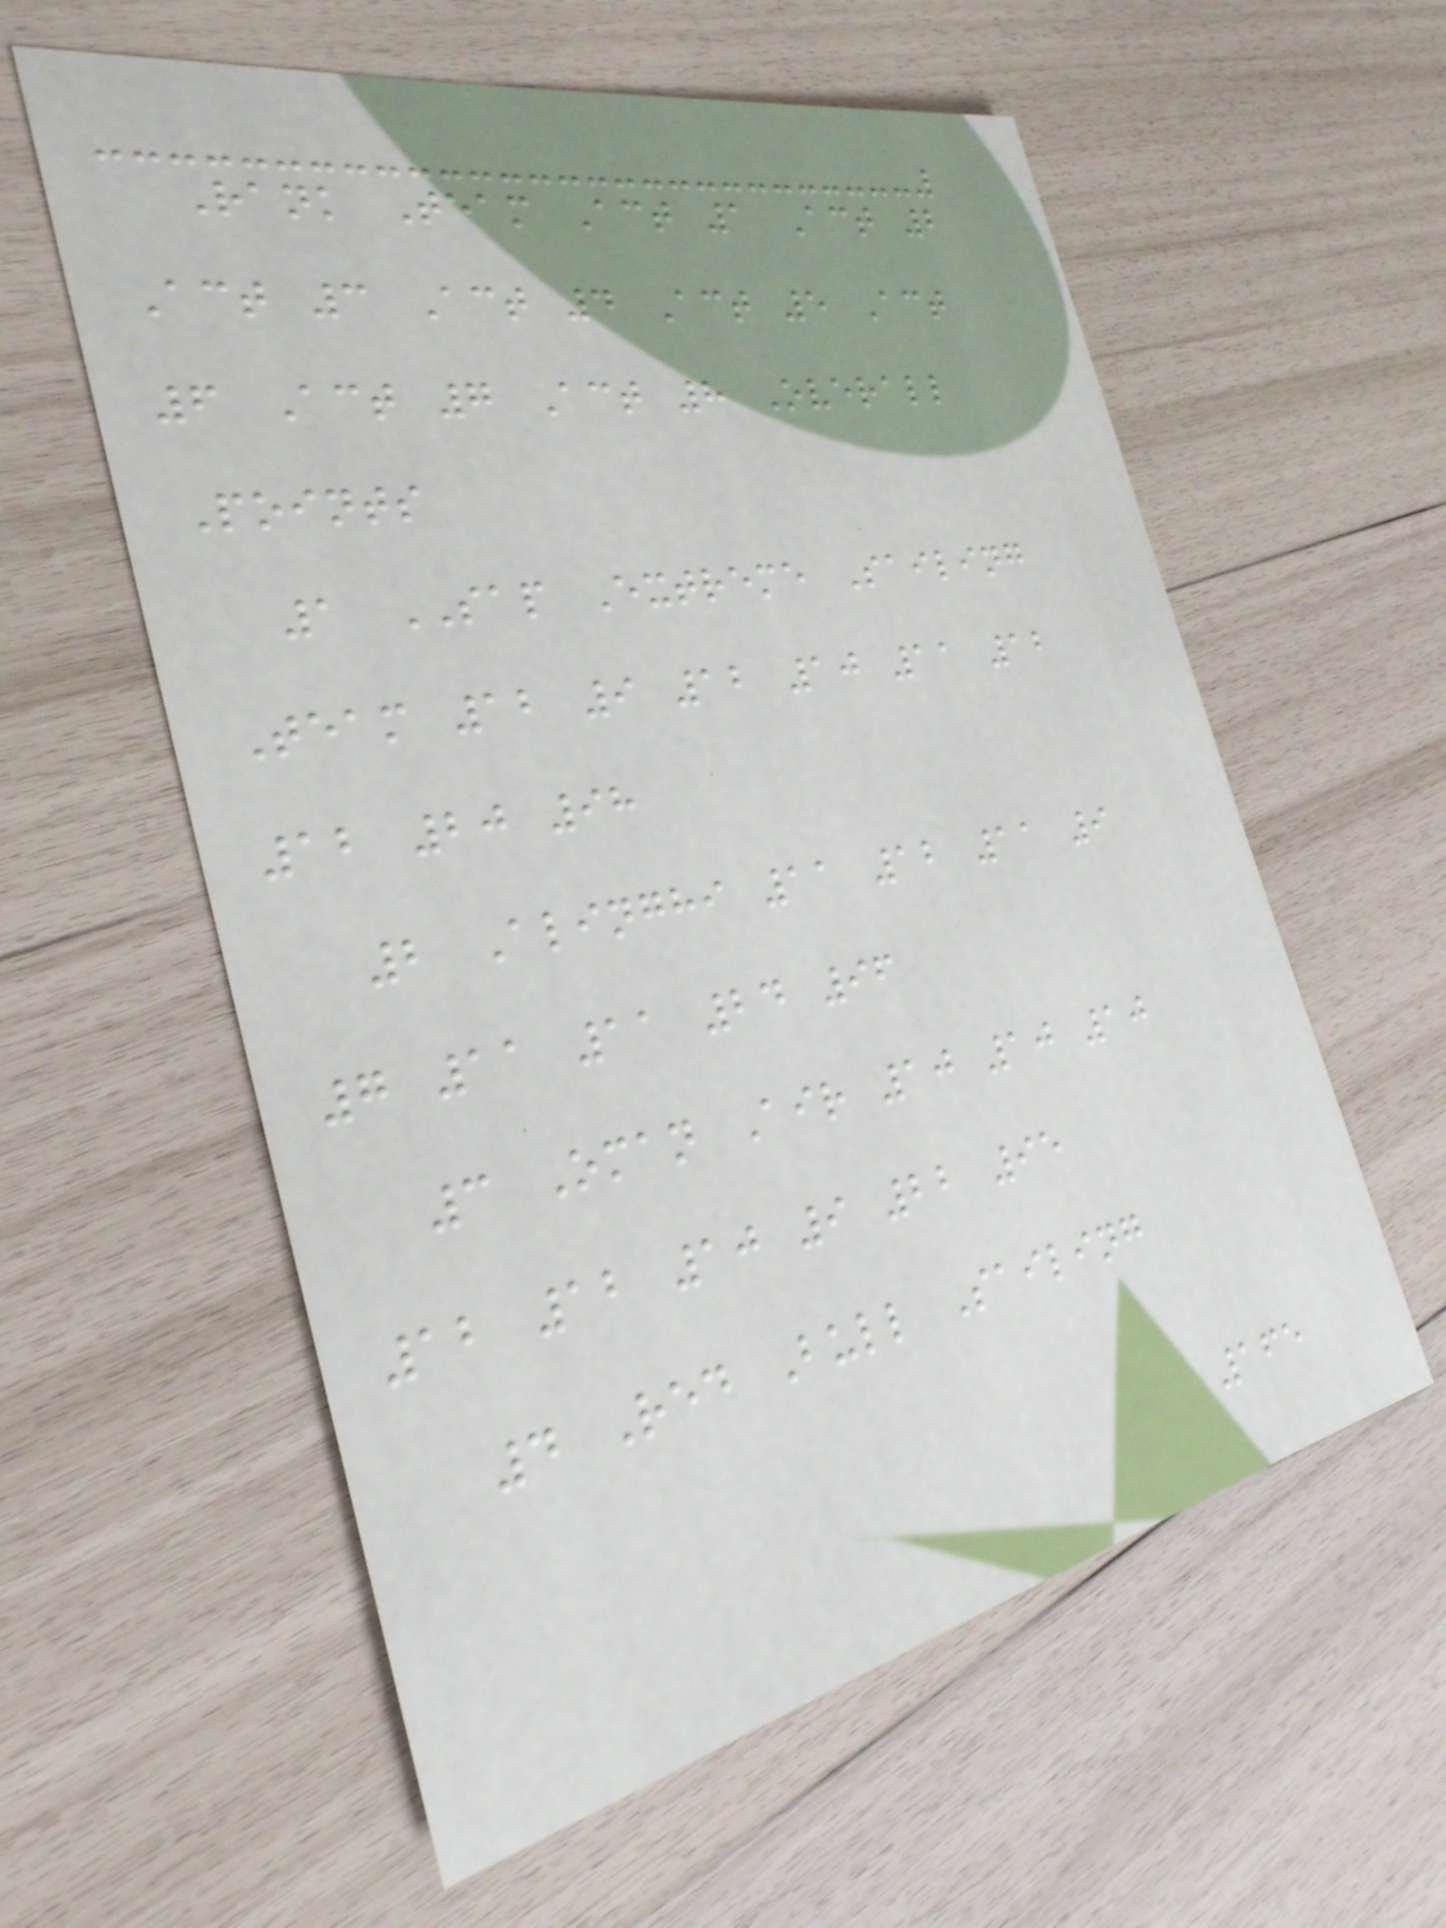Rank Team Act 1 Act 2
Act 3 Act 4 Act 5 Act
6 Act 7 Act 8 Overall
Points
1 SAP Extreme Sailing
Team 12 9 12 10 11 12
12 20 98
2 Alinghi 11 12 11 9
7 11 11 24 96
3 Oman Air 10 10 10
12 12 10 9 22 95
4 Red Bull Sailing
165
